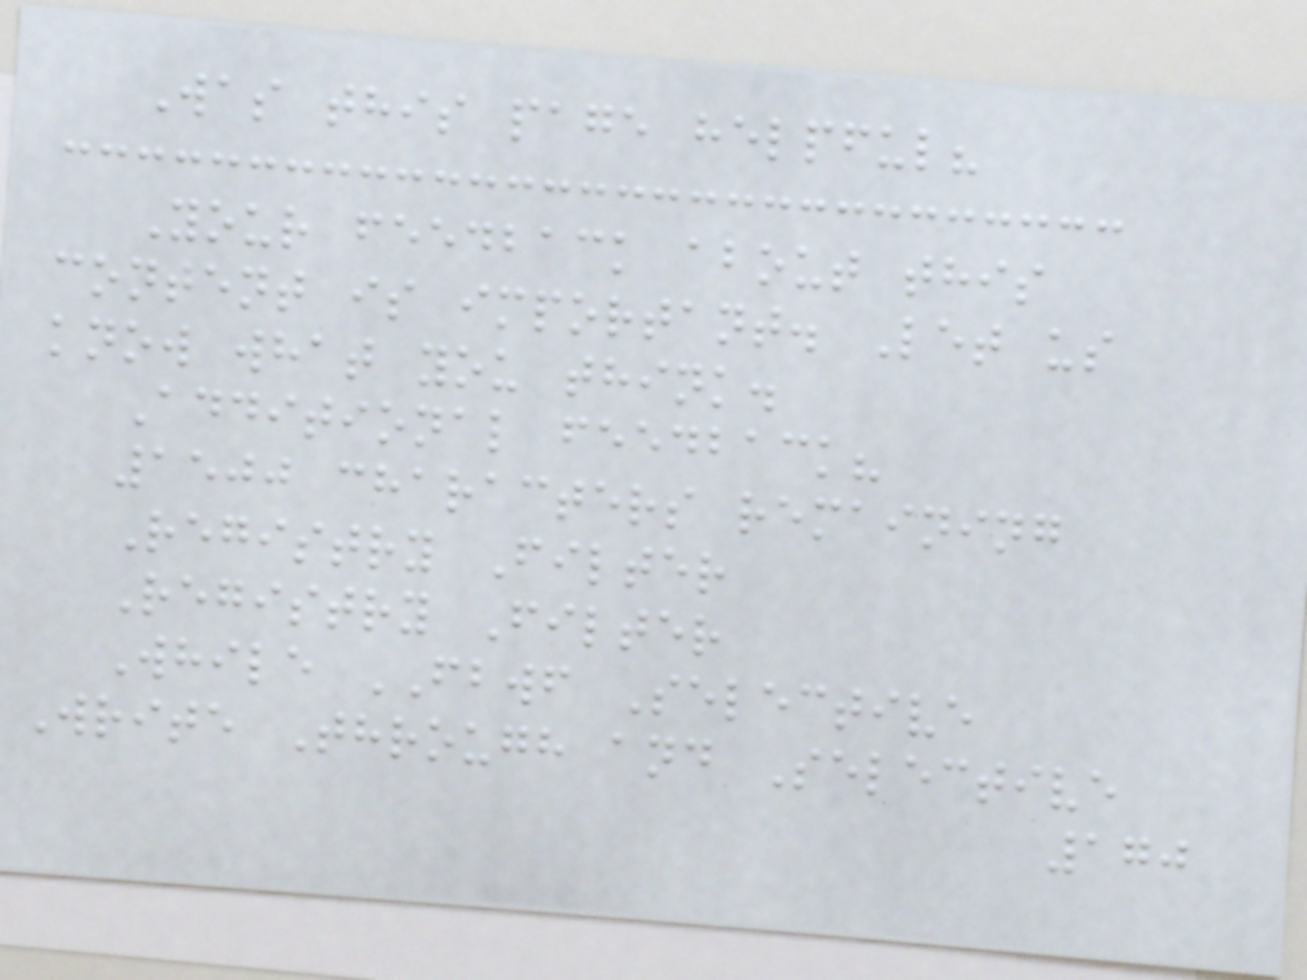Was this page helpful?
Your feedback about this
content is important. Let us
know what you think.
Additional feedback?
1500 characters remaining
Registry Filter
Registry Filter
While FBWF Selective
Write Through and Selective
170
